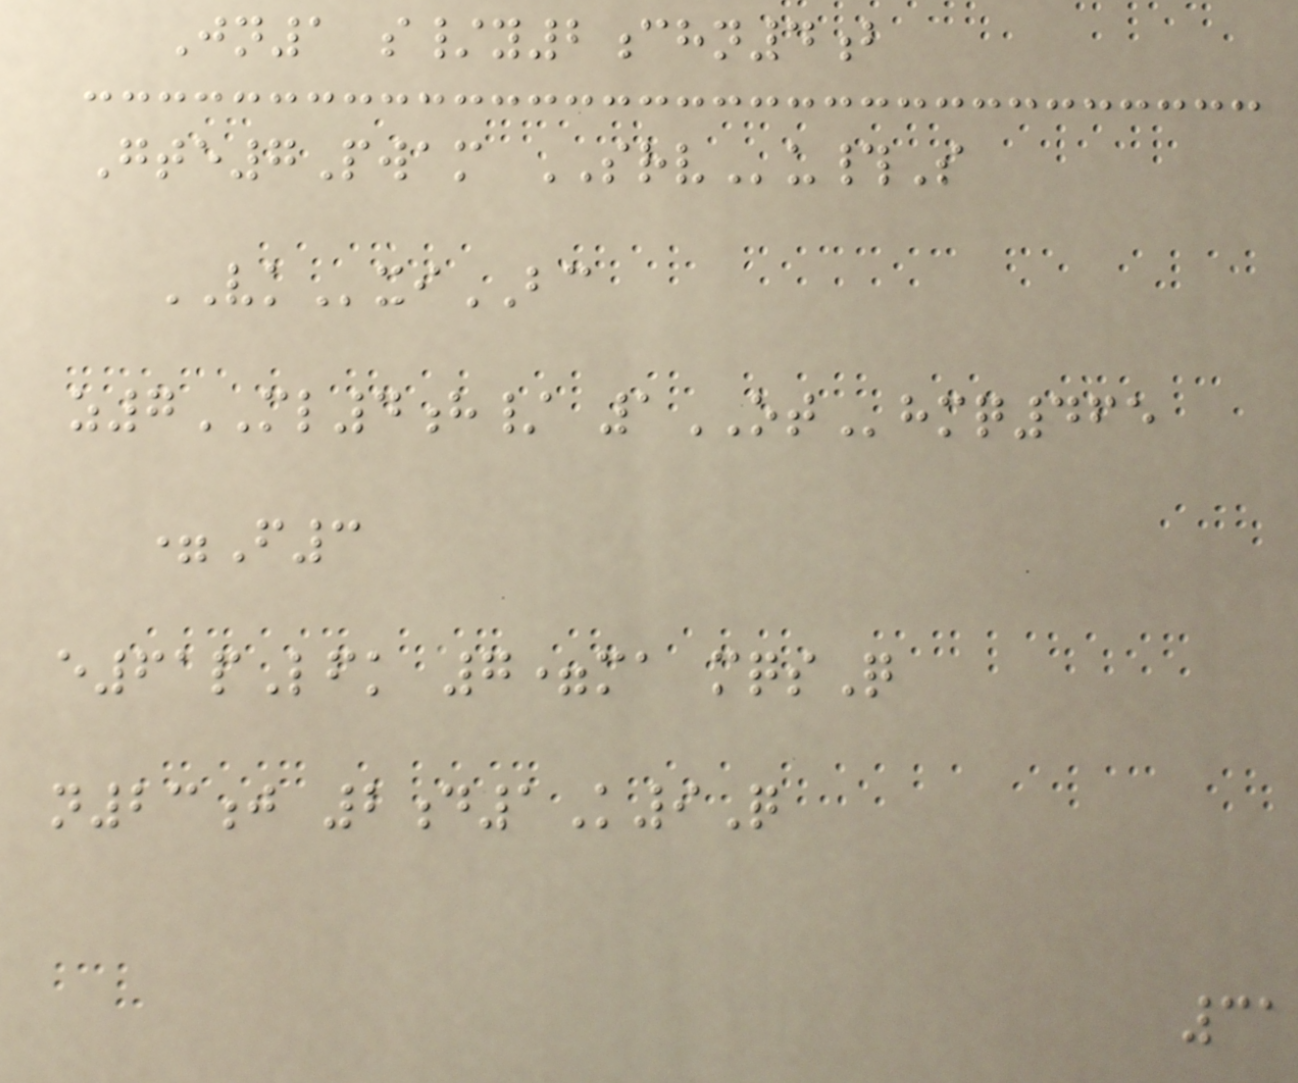Jn1 s/y2chn4b
Gte7Pwam SRVu#S
VKxiBC
z7ML4h/ 1OThmq465
=F3
e61pLfk 7=ma mqsQ
n23j 2d1K9Q
31
